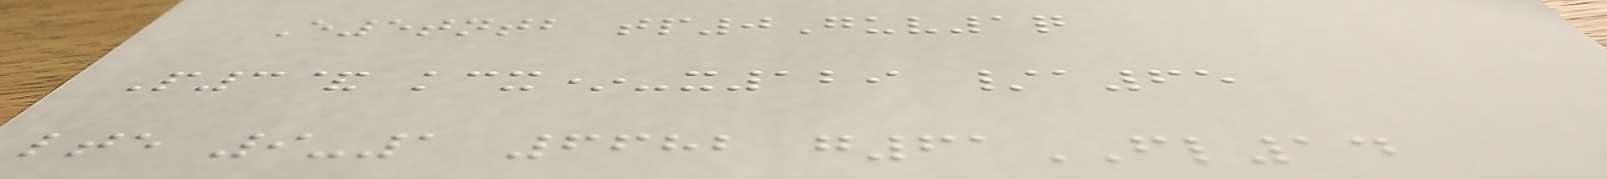E5tntb tp0Guv1q
P3& kcx*-x129 /a65
lte 9-1 6682 g61FL14
